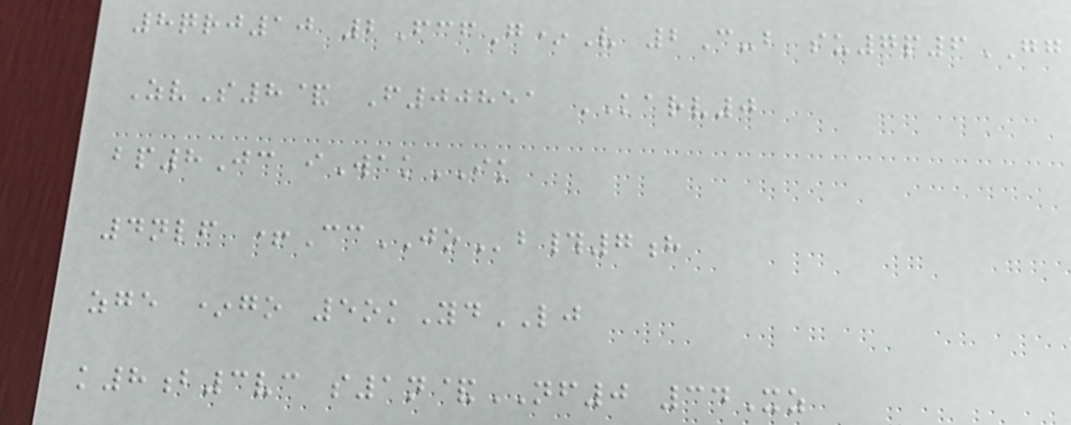8qrj10 2FcfG*V 2C-b su7p6GG
ZvS8& F00851 KARV0
bp8Jc iWakIK
4nlf +CcJOb#7h
zge *go 5okYdLJ
k8b3vc s1n&NF0 34Xz
